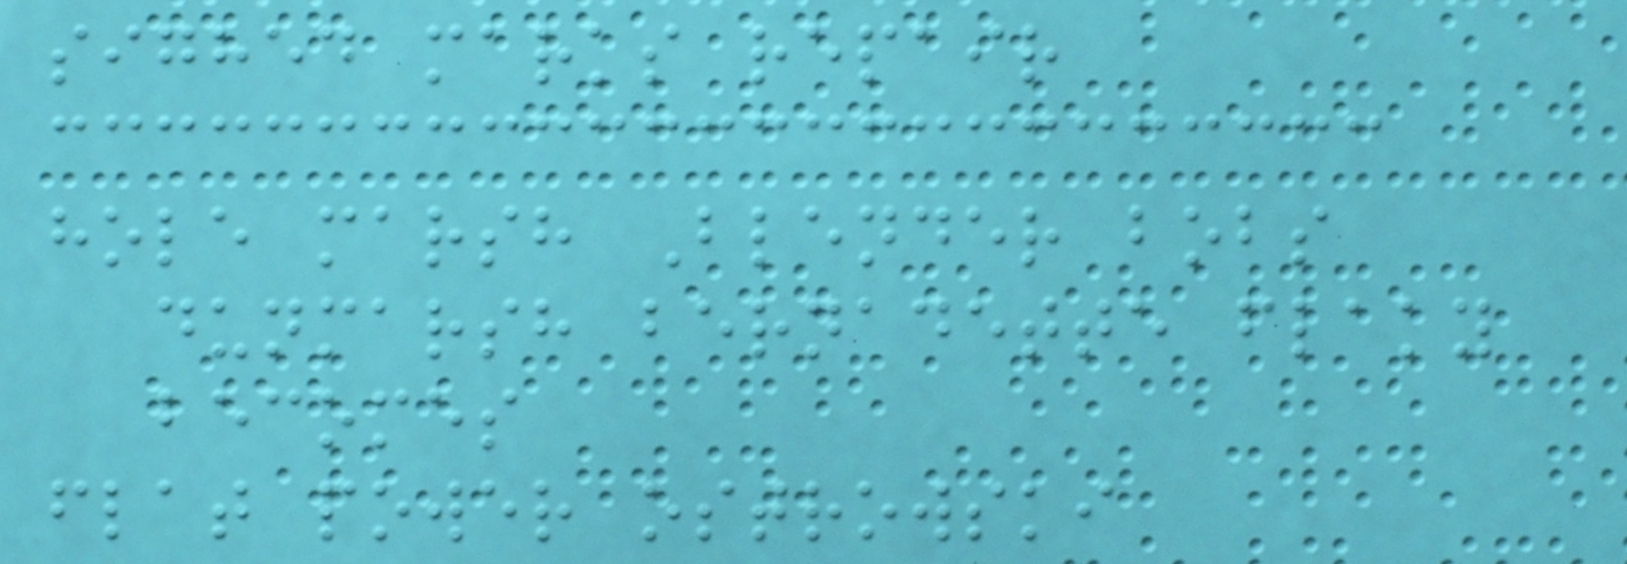sighed marks repair
hole marsh Blender bobs
dunmarsh bernadette flaky
becomes
flat power ostrowski
